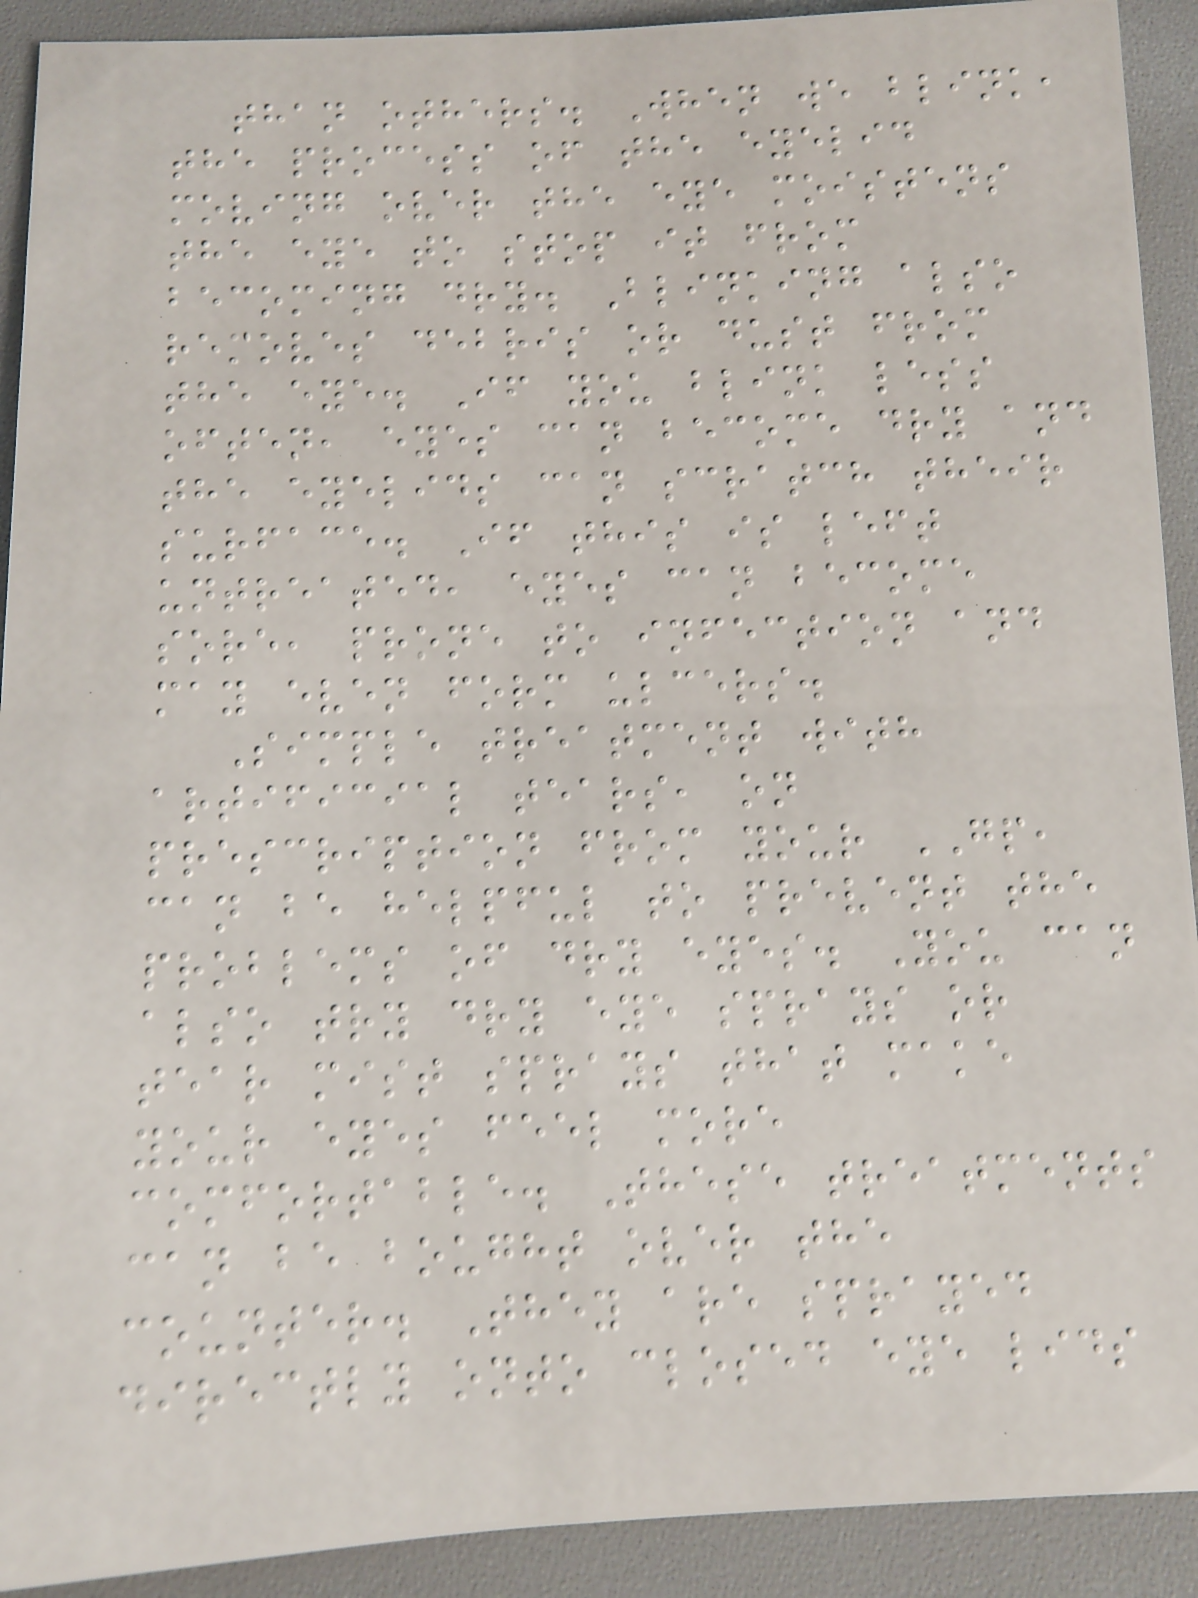than others. When we blink,
the process of the eyelid
moving over the eye moistens
the eye to stop it from
becoming dry. Blinking also
removes debris or dust from
the eye. If you blink less
often, eyes can become dry and
the eyelids can scratch their
surface. If this is left
untreated, eyes can become
sore, prone to infection and
may even form ulcers.
Simple treatment with
artificial tears, on
prescription from your GP,
can be helpful to prevent the
problems of dry eyes. You can
also try dry eye sprays or
tear mist sprays that make
your eyes feel more
comfortable. These treatments
can be bought over the
counter. They are sprayed
directly onto closed eye lids
